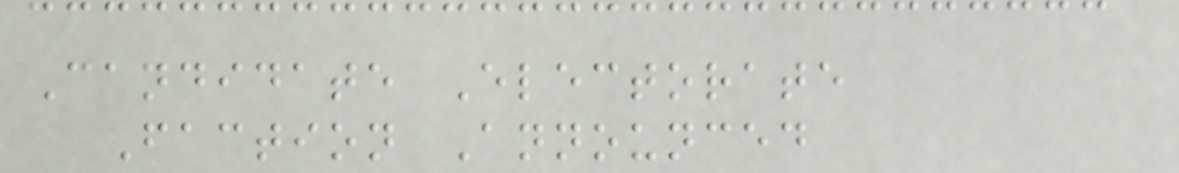Candidate Electorate
Faction Announced
